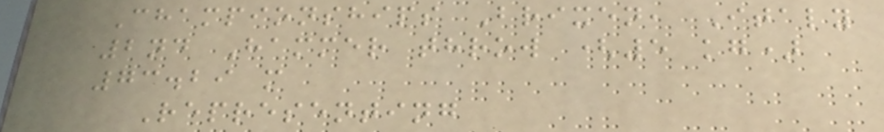Championships Brixen, Italy
2nd Hammer throw (5 kg)
73.29 m
Representing
